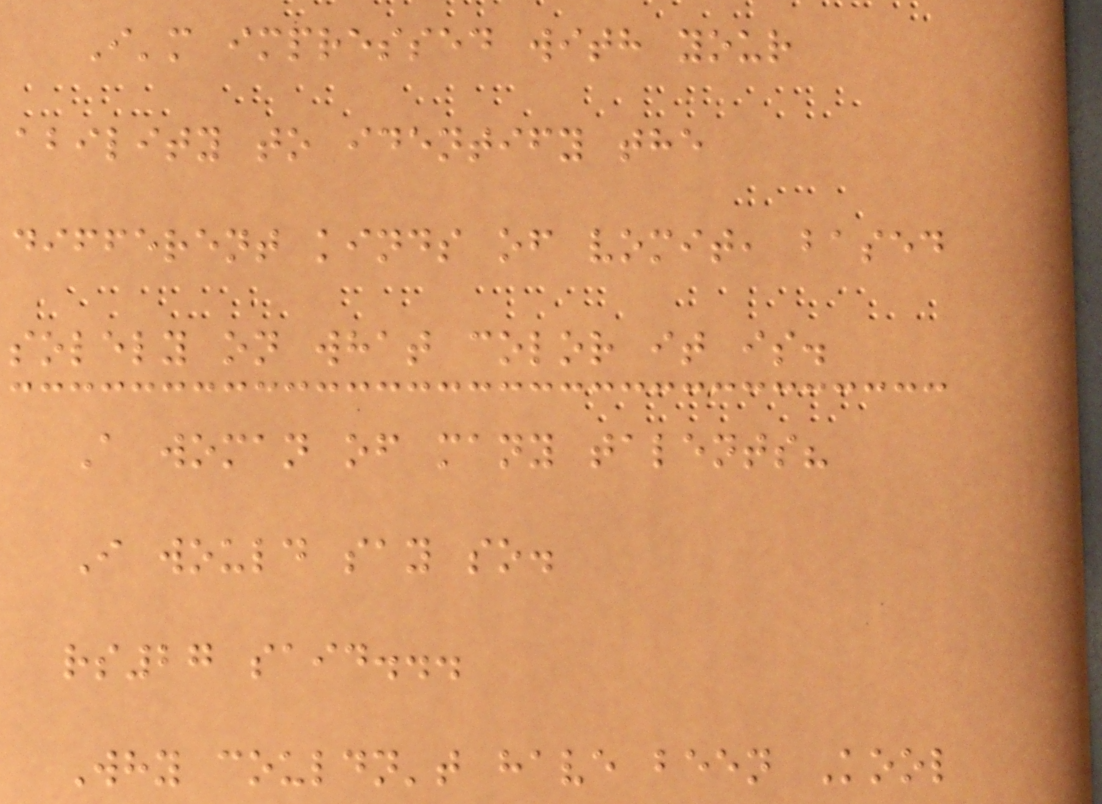I'm impressed with your
ability to identify the
different kinds of vomit, based
solely on what color it is.
A woman of many talents?
I would say so.
rs27 said...
Why couldn't have been Kool
